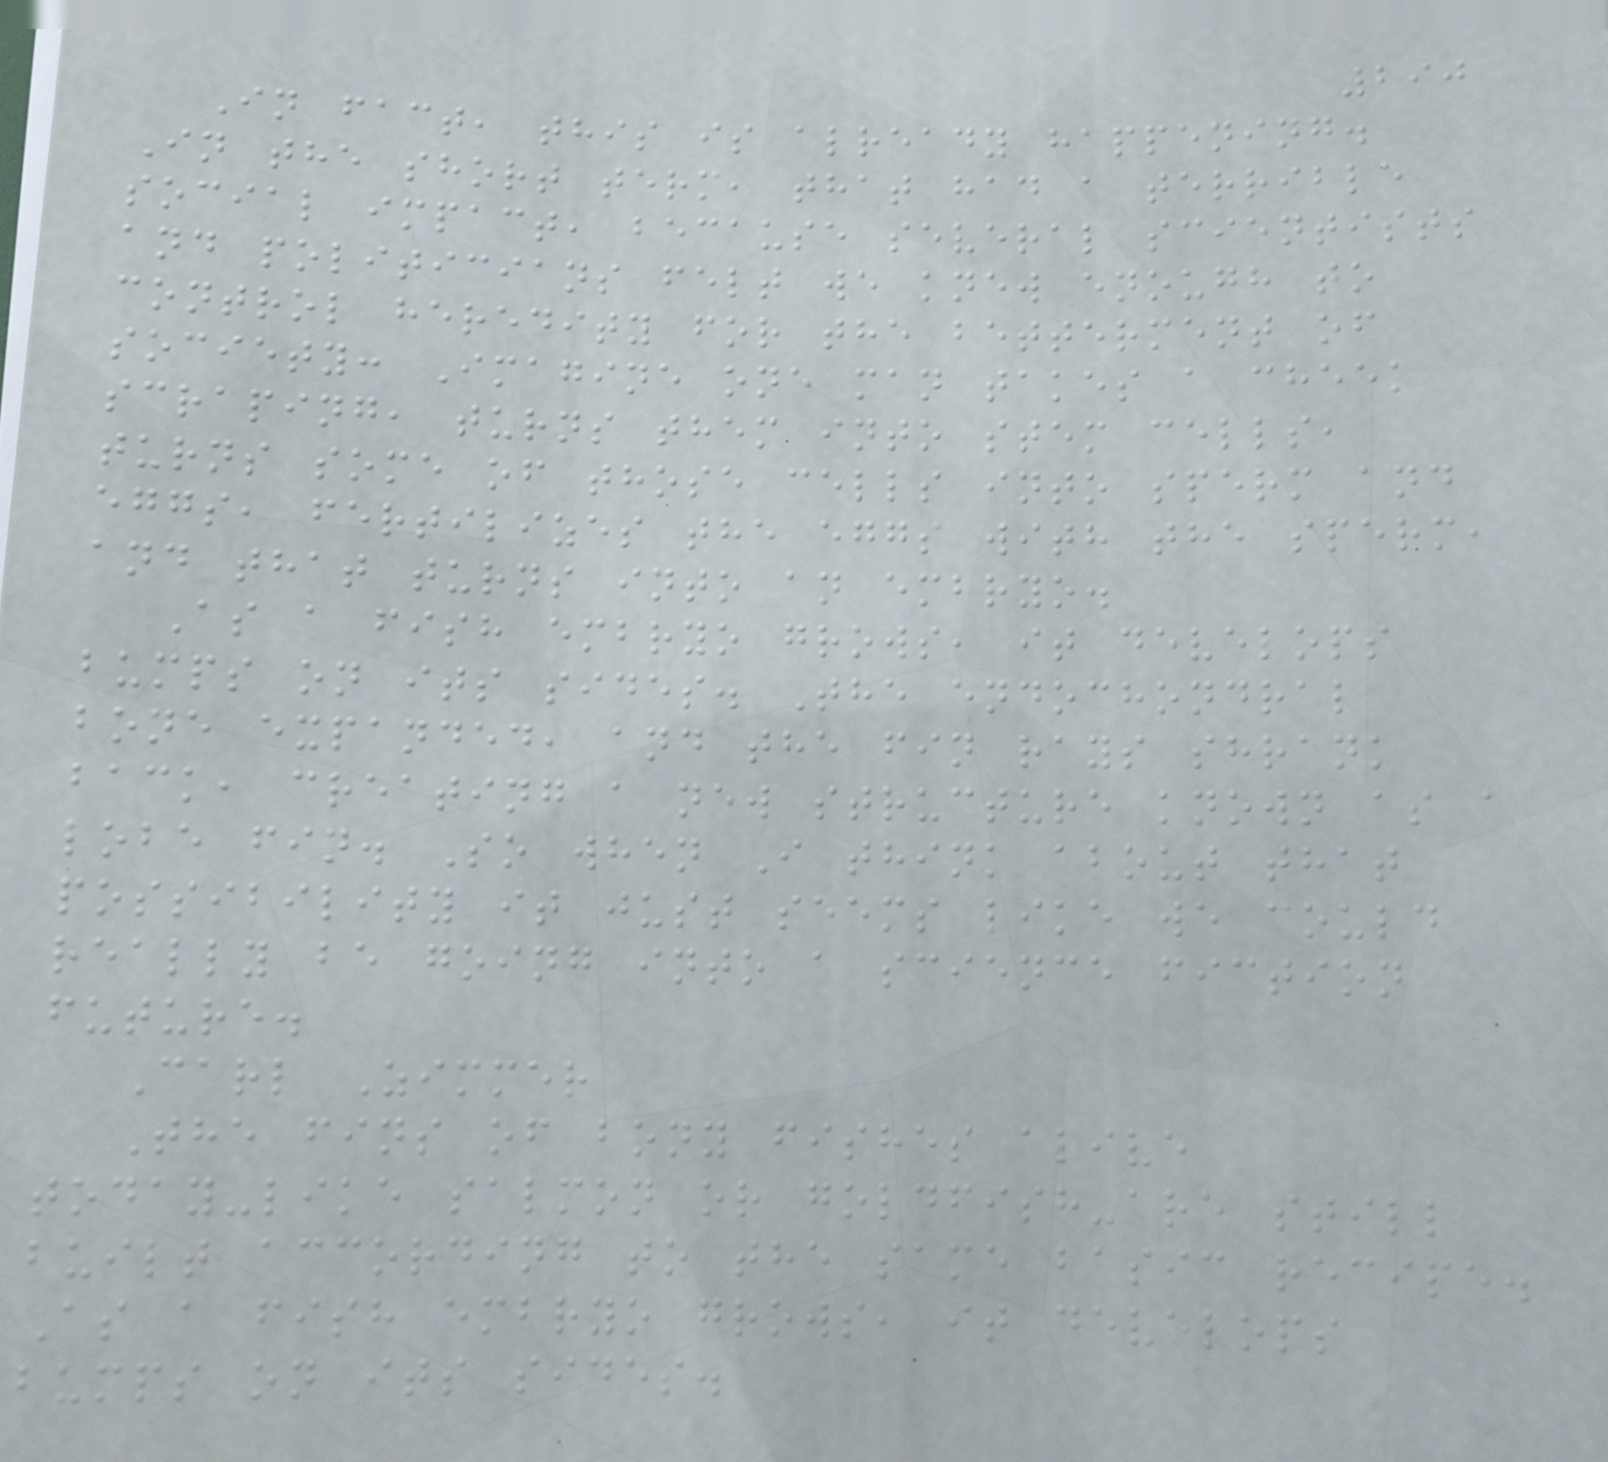290
In fact, this is already happening.
In the short term, that had a terrible
social impact, because several scientists
and politicians felt we knew enough to
control heredity for the betterment of
society: Imagine one man takes a cheek
scraping, turns them into stem cells,
turns some of those cells into sperm and
eggs, fertilizes the eggs with the sperm,
and that turns into an embryo.
As a fish embryo grows, it develops
bumps on its sides. The endochondral
bone expanded, and the fin rays shrank
back, creating a new structure known as a
lobe fin. So when I think about that
possibility it just seems like we could
really be going into a science fiction
future.
Carl Zimmer
The fins of bony fishes alive
today-like salmon or goldfish-are still
built according to the same basic recipe.
As a fish embryo grows, it develops
bumps on its sides.
